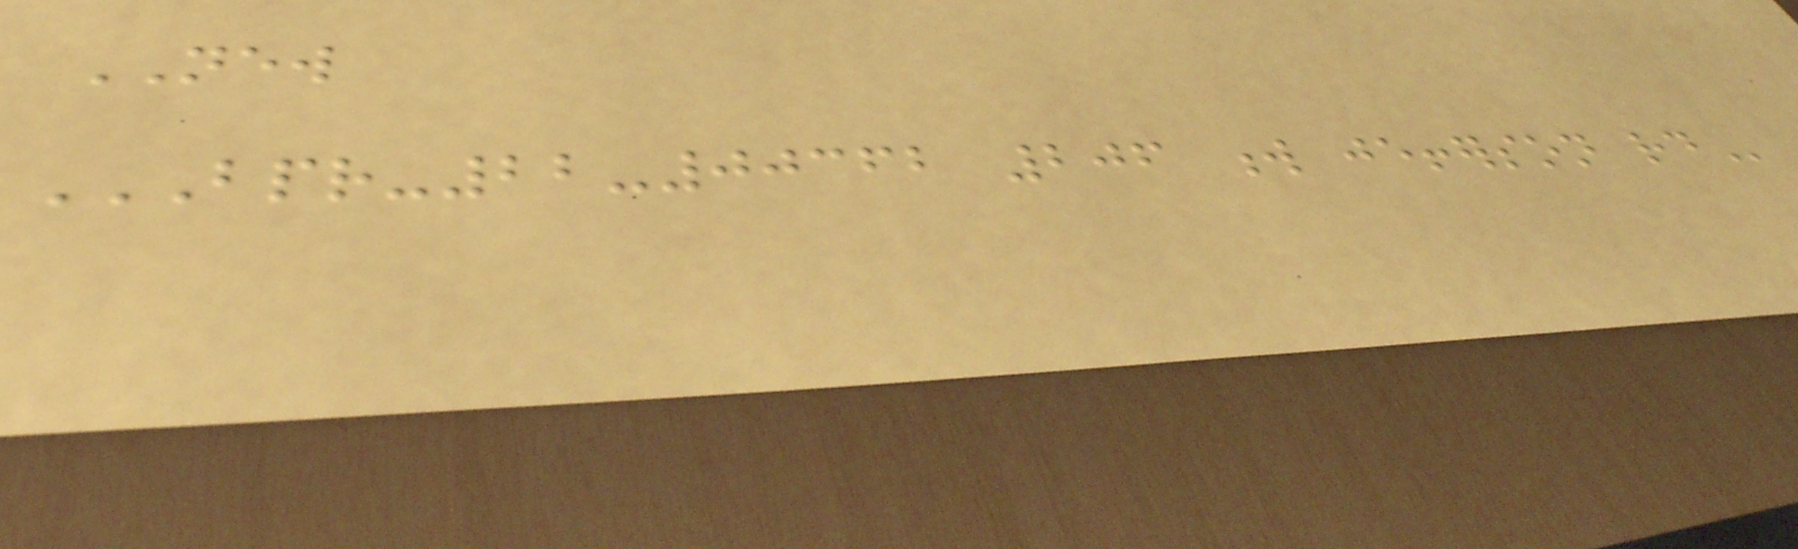NEW
BPR-22-00362 206 W JEFFERSON RD
